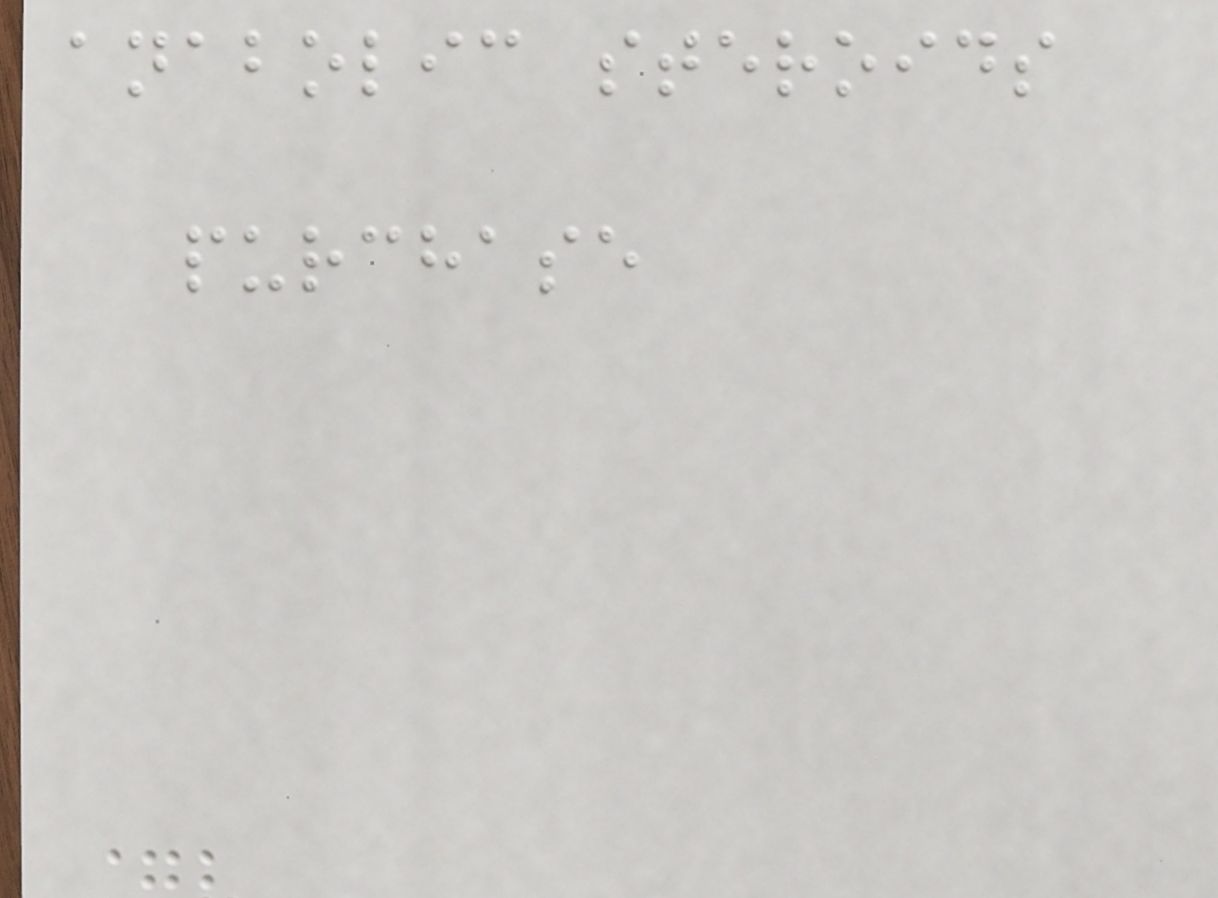anabolic steroids
purchase
